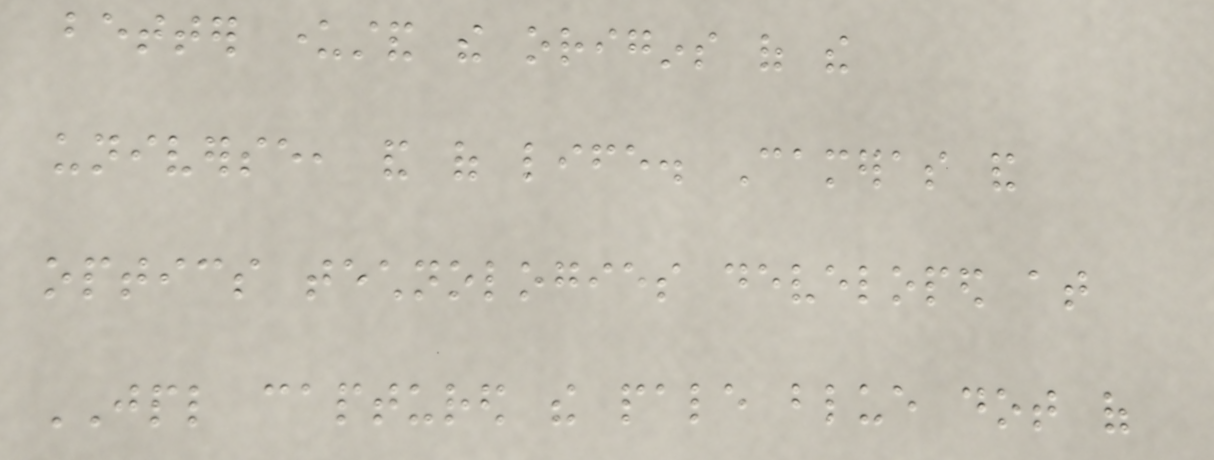better understand the origins of the
universe, and of life. Cameras and
optics technologies developed at
JPL captured the pale blue dot of
